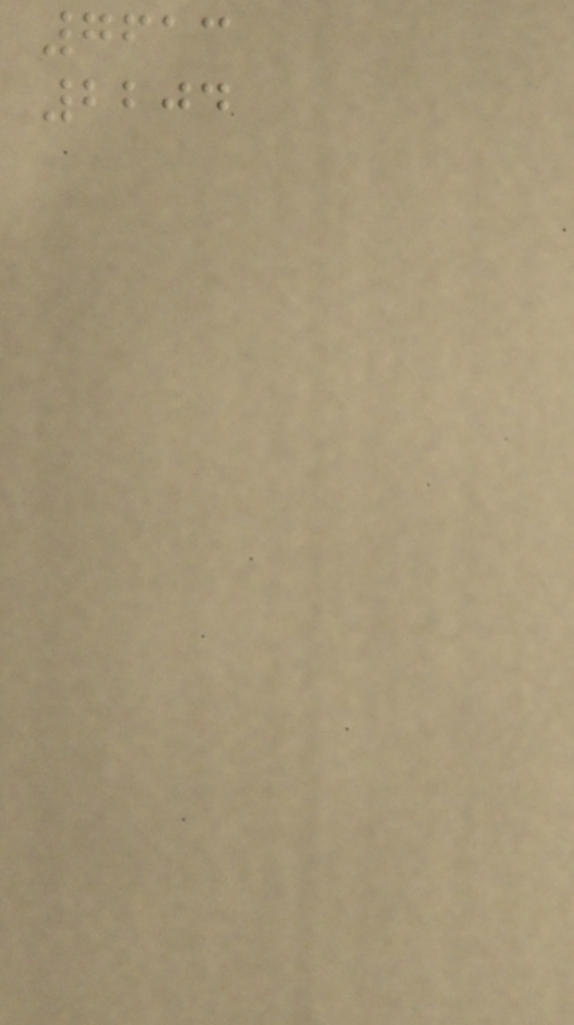7613
2204
